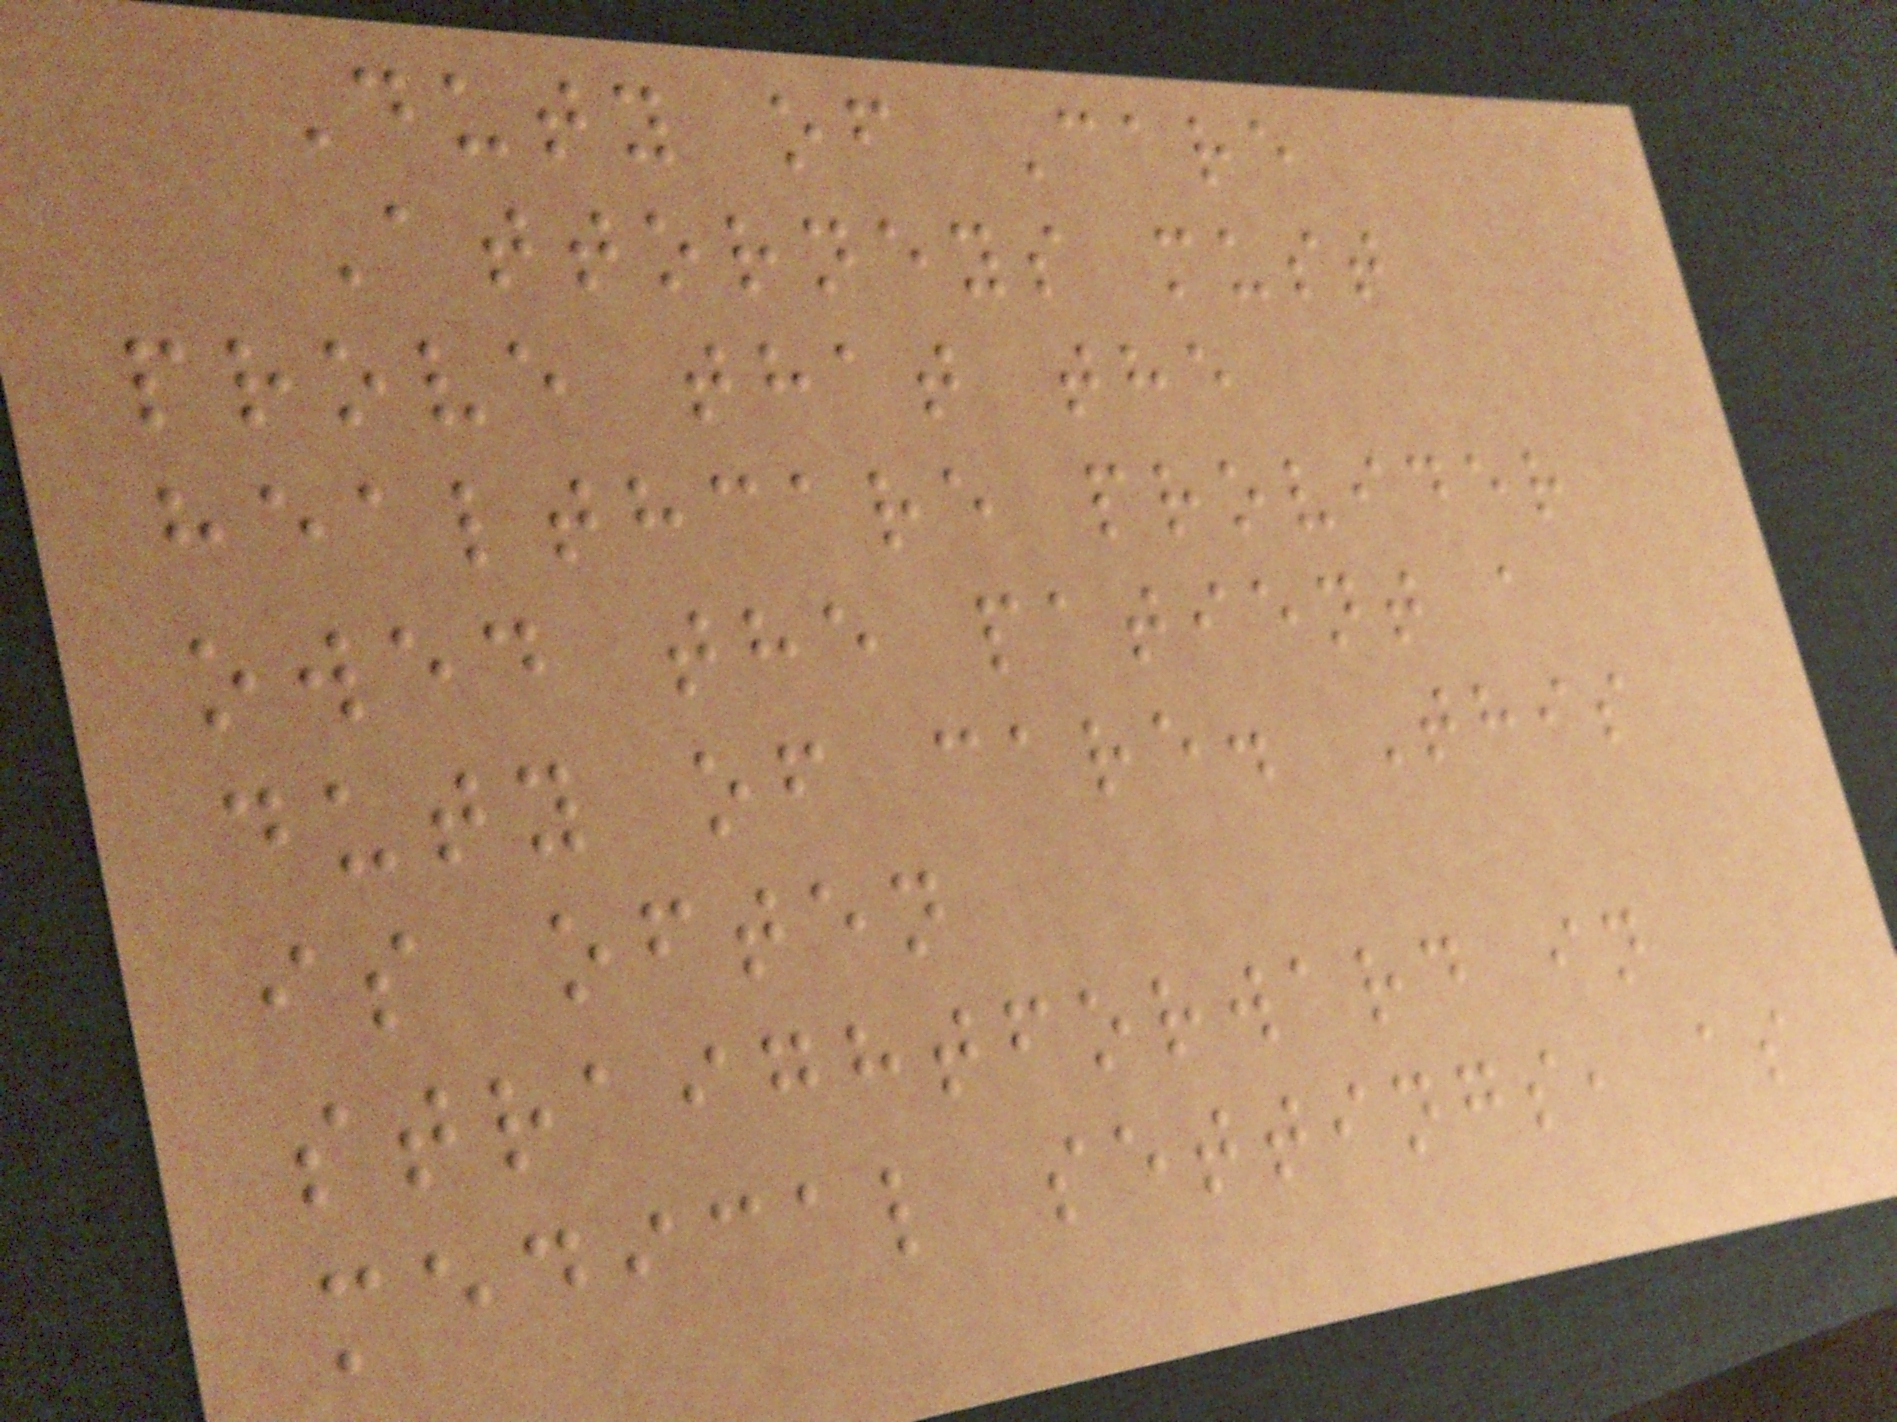Duty of Care
Attorneys must
prove that the
healthcare provider
owed the patient a
duty of care. This
is often
straightforward in
medical settings, as
